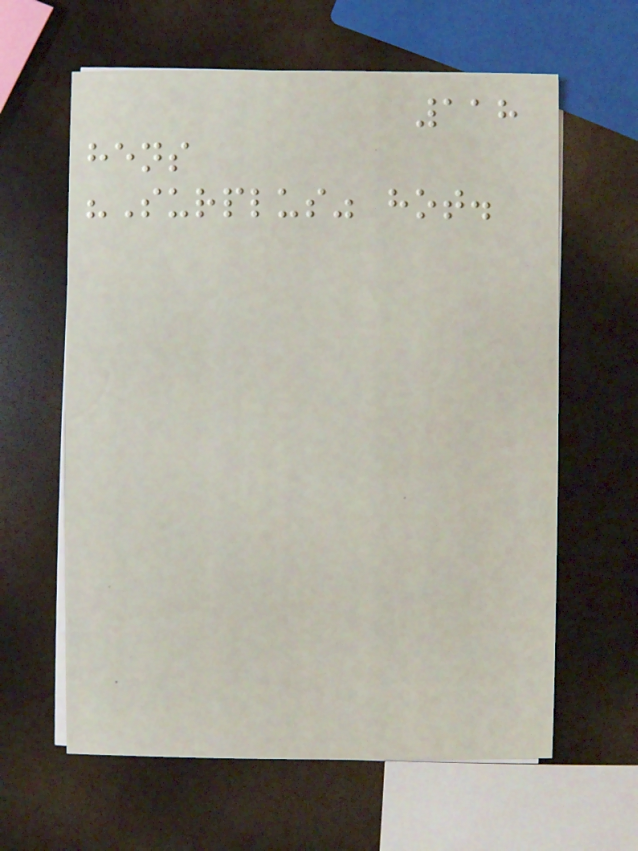118
hens
"Surplus" hot.
